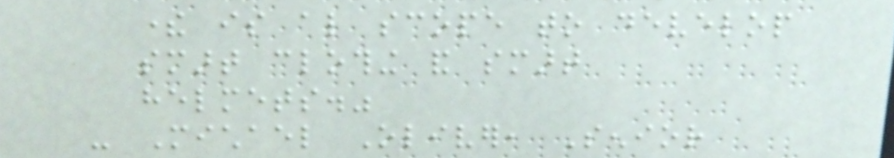there is also scope to develop
smart clothing and smart
helmets."
- Michael Oliver, Senior
